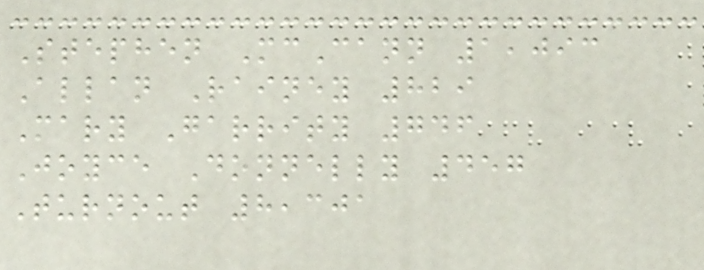Stephen McCann 1,093
Allan Rainey 829
Mary Garrity 746
Joyce Donnelly 457
Turnout 8,301
